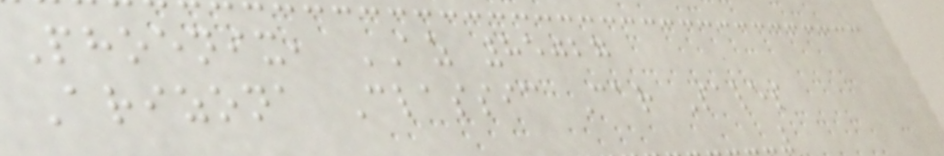Phoenix, AZ 85027
Arizona Classic Car Sales
